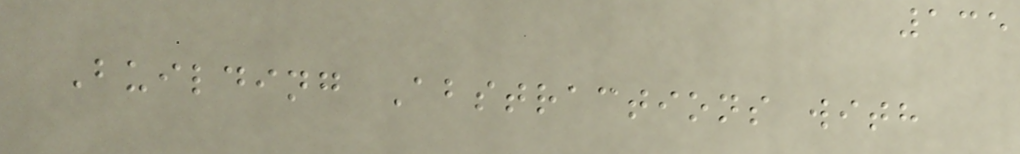135
Building Abstractions with
